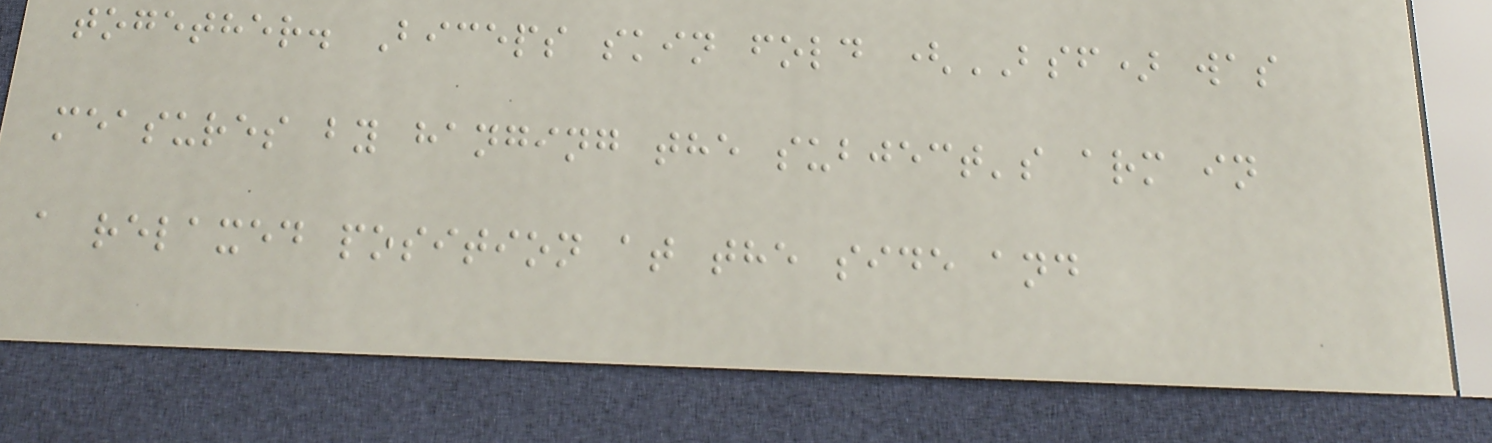together. Biceps skin fold (BSF) was
measures by hanging the subject's arm in
a relaxed position at the side and
